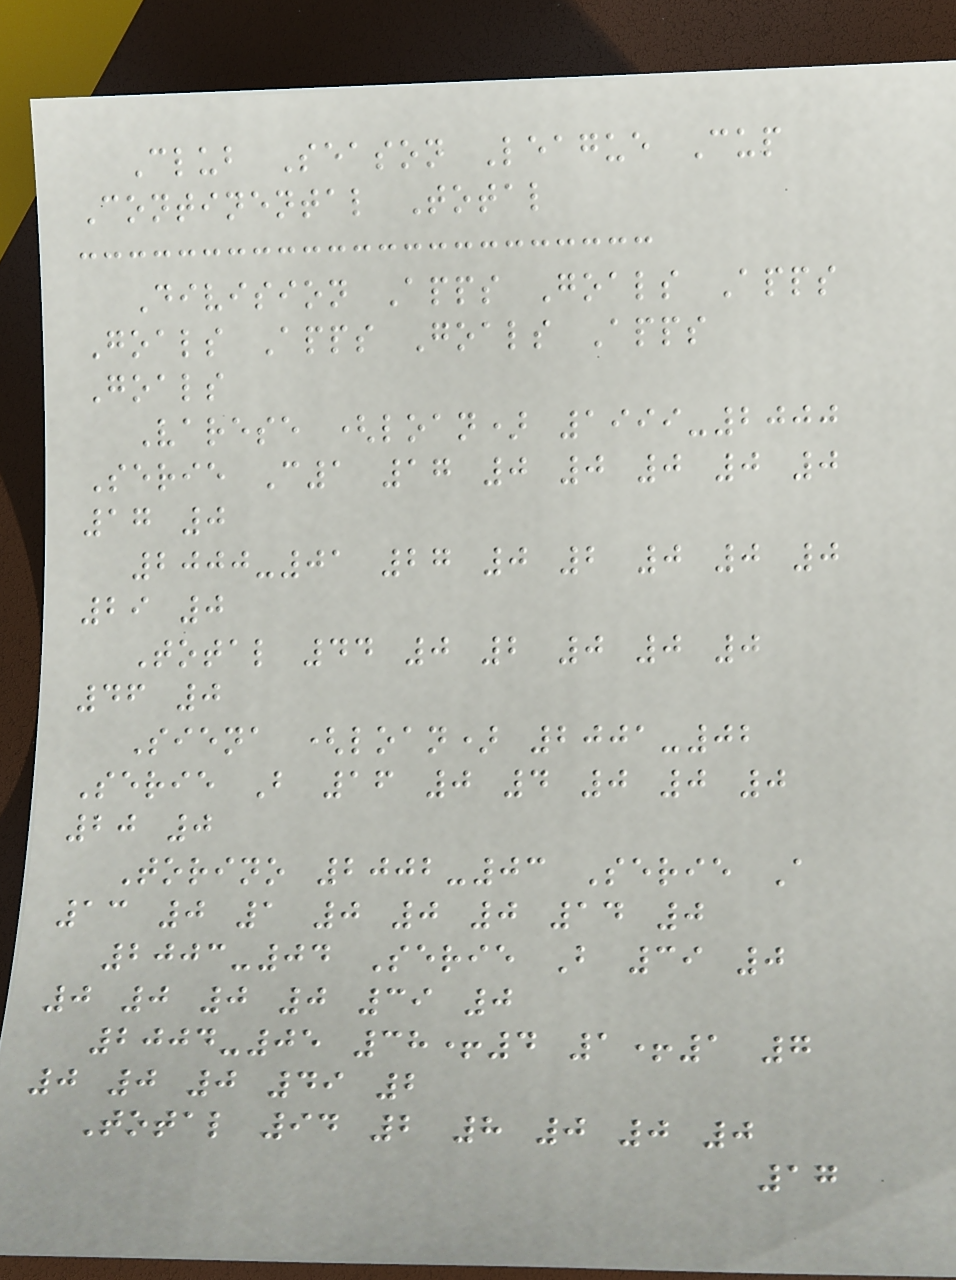Club Season League Cup
Continental Total
Division Apps Goals Apps
Goals Apps Goals Apps
Goals
Varese (loan) 1999-2000
Serie C1 17 0 0 0 0 0
17 0
2000-01 27 0 2 0 0 0
29 0
Total 44 0 2 0 0 0
46 0
Siena (loan) 2001-02
Serie B 16 0 4 0 0 0
20 0
Torino 2002-03 Serie A
13 0 1 0 0 0 14 0
2003-04 Serie B 39 0
0 0 0 0 39 0
2004-05 38+4 1+1 7
0 0 0 49 2
Total 94 2 8 0 0 0
17
